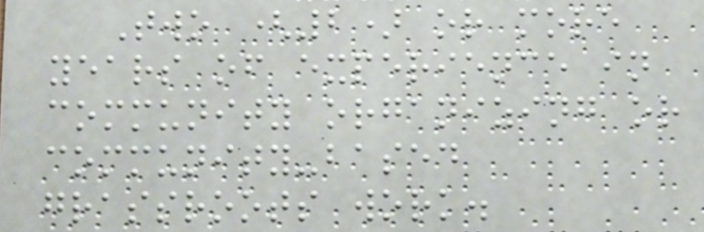Two (2) or more
years of experience in
community organizing or
community-based
grassroots work.
